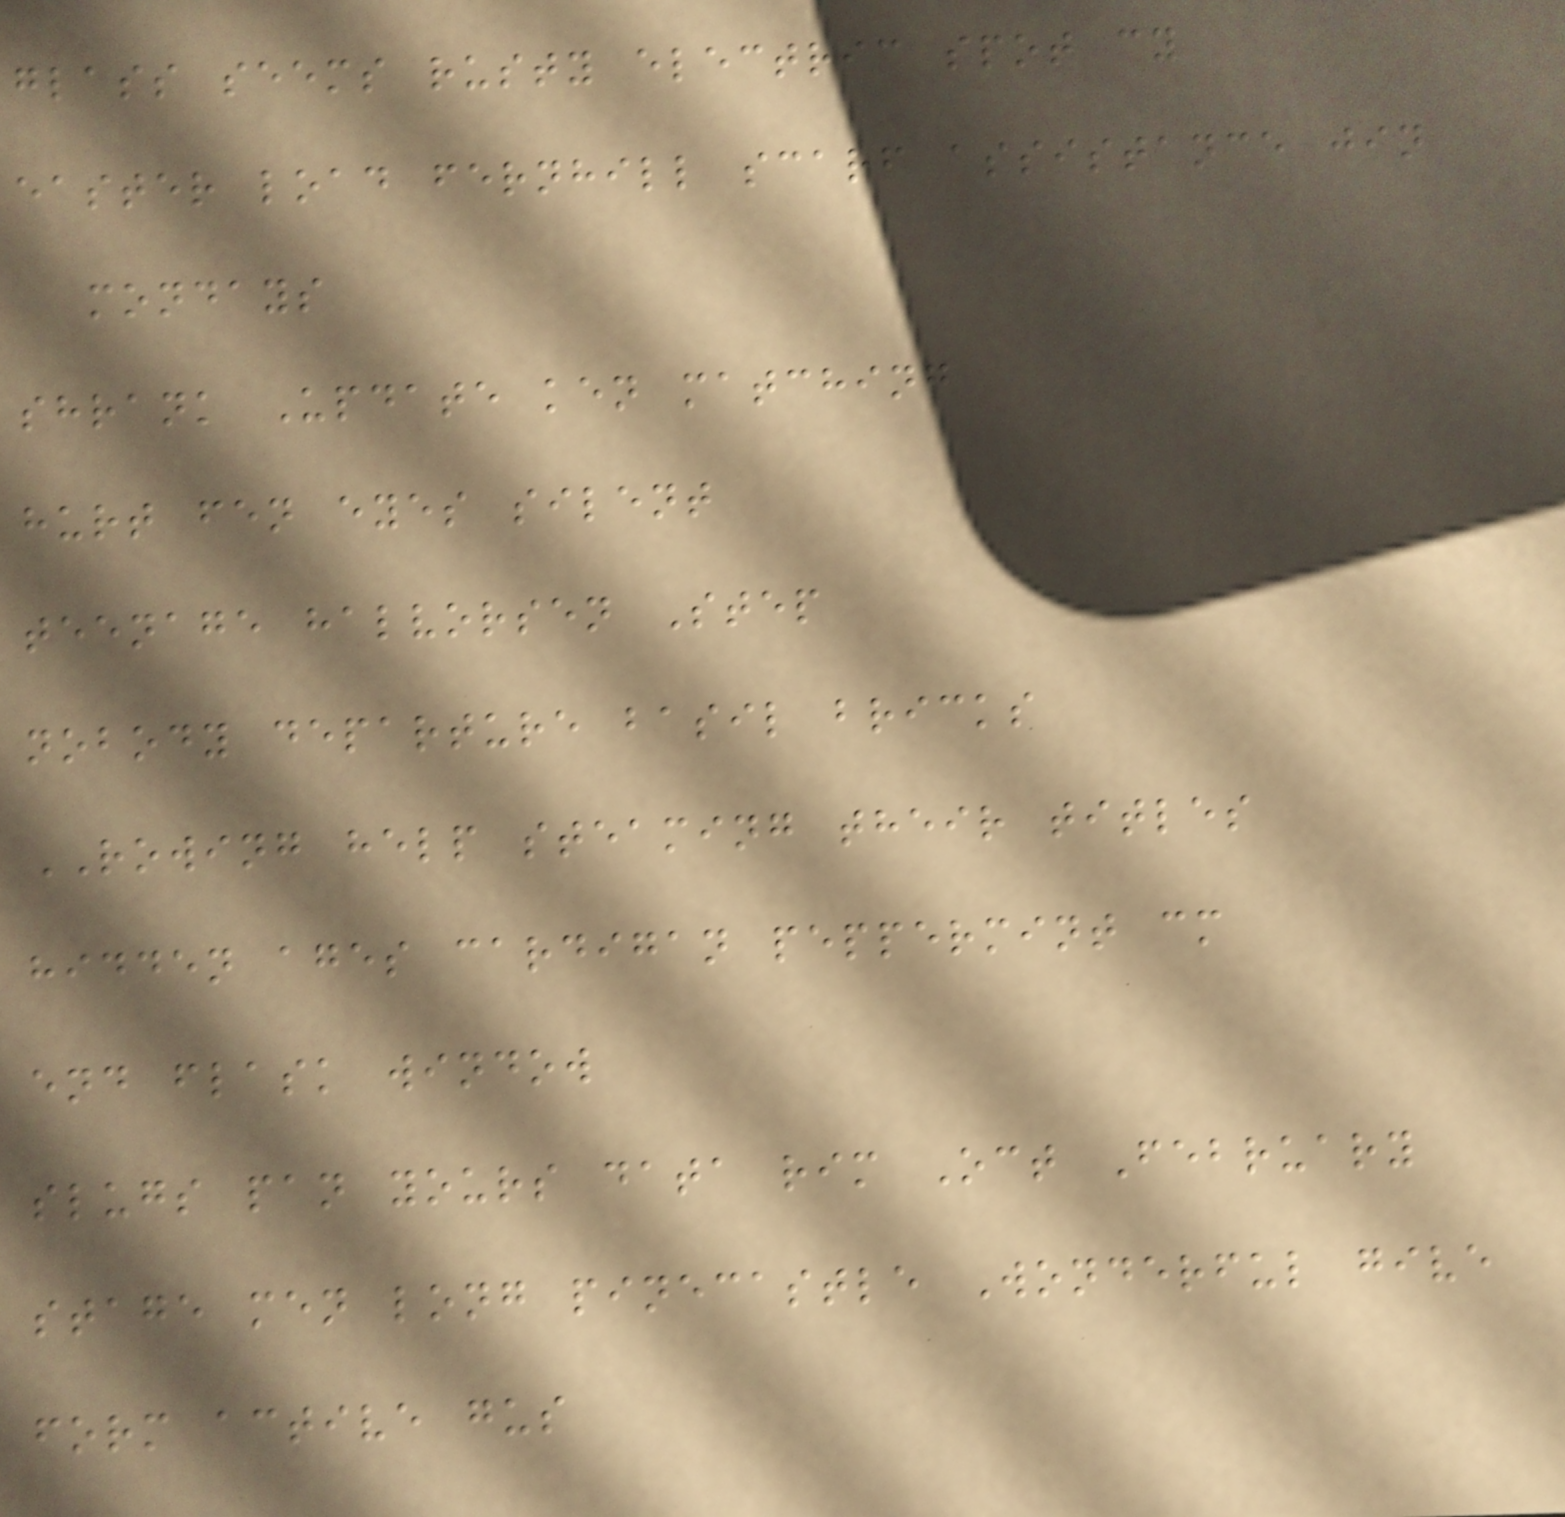glass seems rusty electric spot cy
easter load fernhill scarf assistance jin
mondays
shrank Update ken matching
hurt fen eyes silent
teenage halvorsen Step
nobody departure basil bricks
ROWING help steaming their titles
hidden ages cardigan peppermint cm
end flask window
slugs pan yours data rim Oct February
stage men long pinecastle Wonderful give
form active gus
